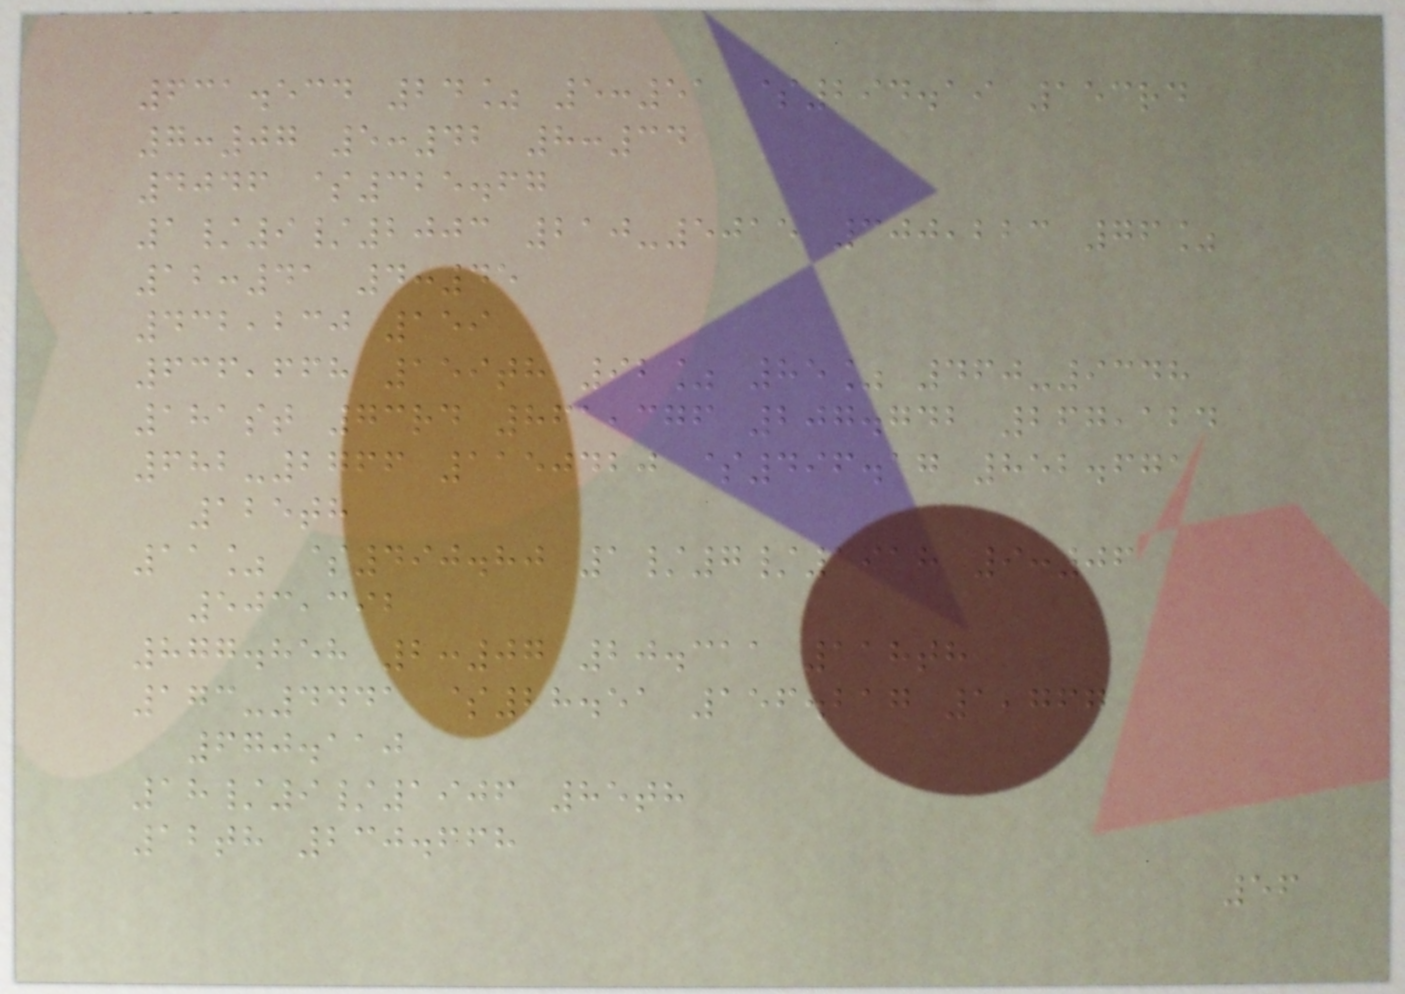631.534 24% 5:51 $294.19 153rd
7:07 5:42 8:34
4046 $325.67
1/9/2003 210-5015 300,223 76%
12:41 4:45
432,230 159
636,668 159th 92% 85% 460-9348
181st 73rd 861,376 207.742 267,124
682-2766 1150420 $496.17 852.671
125th
11% $490.80 1/7/1918 9:06
503,392
877.858 2:07 20.311 118th
173-4441 $28.51 156.217 1,767
670.110
18/9/1906 85th
12th 230.668
56
